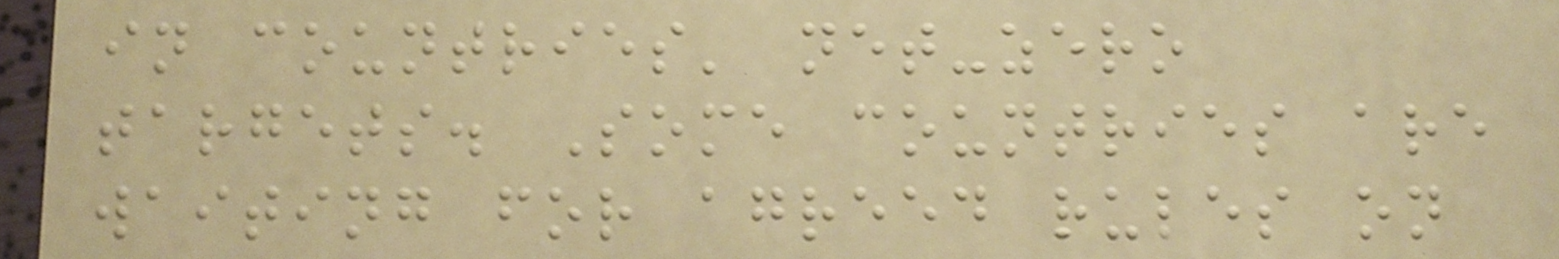in countries' net-zero
targets. Some countries are
waiting for agreed rules on
